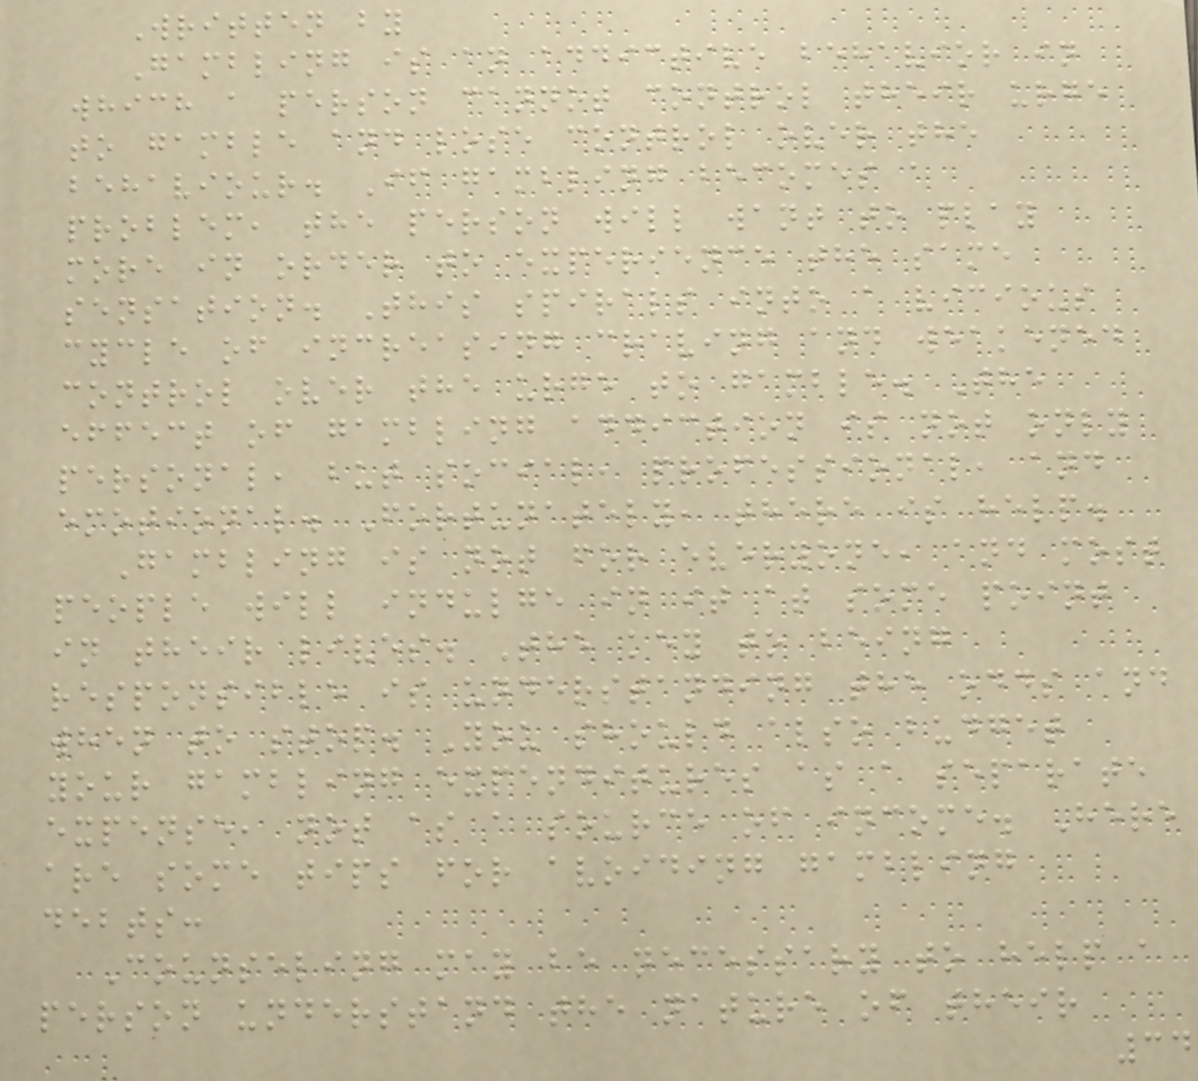Written by
Gambling is an addictive behavior in
which a person cannot control their urge
to gamble and lose control over the
behaviour. If gambling becomes a
problem, the person will want to play
more in order to experience the same
sensation. This spirals into a vicious
cycle of increasing craving and weakened
control over the urge to gamble. The
effect of gambling addiction is not only
personal, but social, professional, and
emotional. Fortunately, there is help.
Gambling is not for everyone, and most
people will indulge in it at some point
in their lives. The key to being
responsible is understanding the odds and
when to stop. You should also budget
your gambling expenditures as a separate
expense, not as a source of income. Here
are some tips for avoiding gambling
debts:
Counseling may be necessary to help a
person understand the nature of their
34
